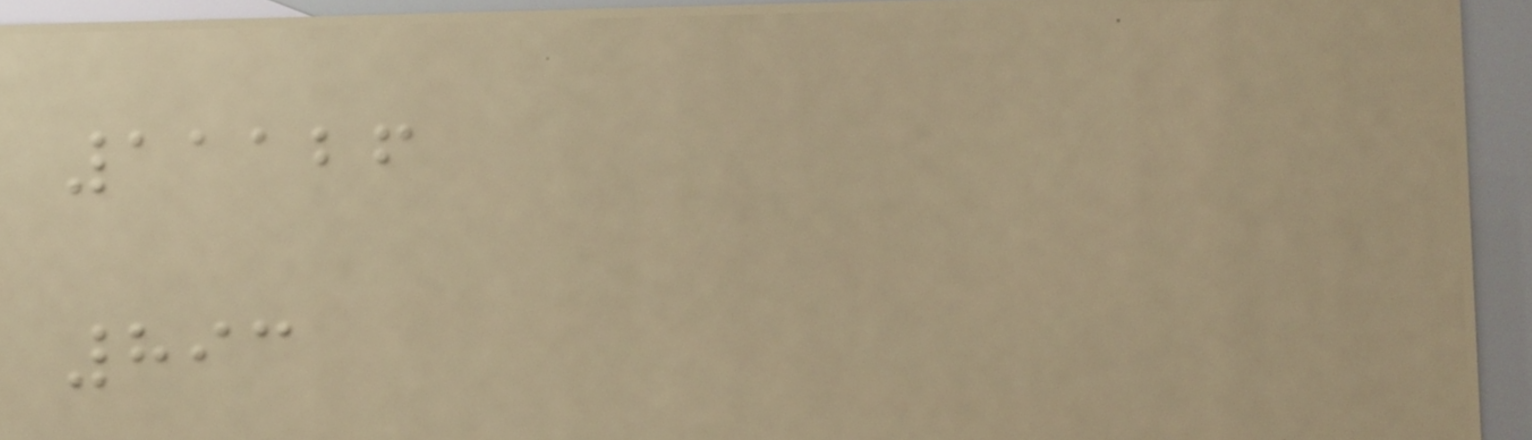11126
893
